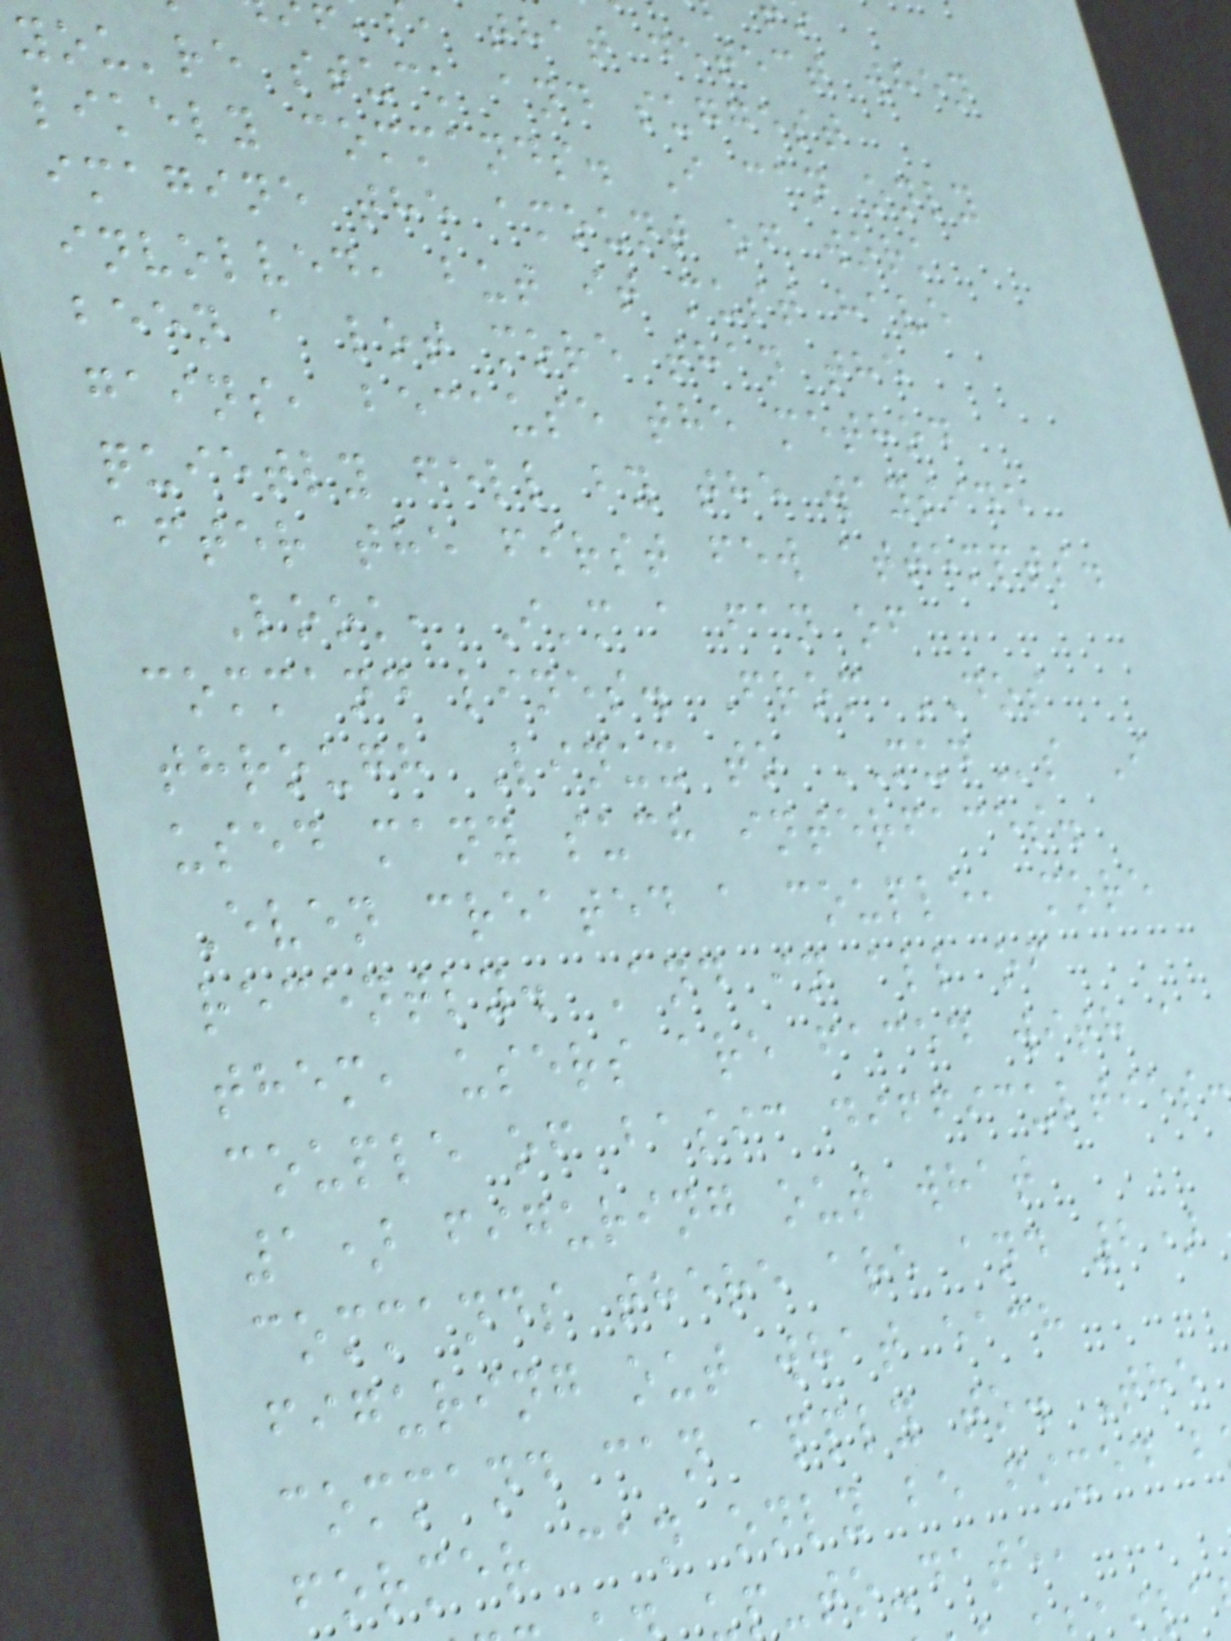, that detect when
you're stuck and suggest
likely commands. I can only
imagine the amount of work
involved, but it must have
been a lot more than the
gains, because the method
quietly fell by the wayside
after the first few attempts.
Look, I'm a fan of
command lines. From DOS
through Linux to MUDs I
used many such interfaces.
Even created a couple, more
recently. And in all of
them, users are faced with a
couple of basic difficulties
1) figuring out what
commands there are and 2)
figuring out what each
command can apply to. The
former can only be fixed b
p-to-date,
